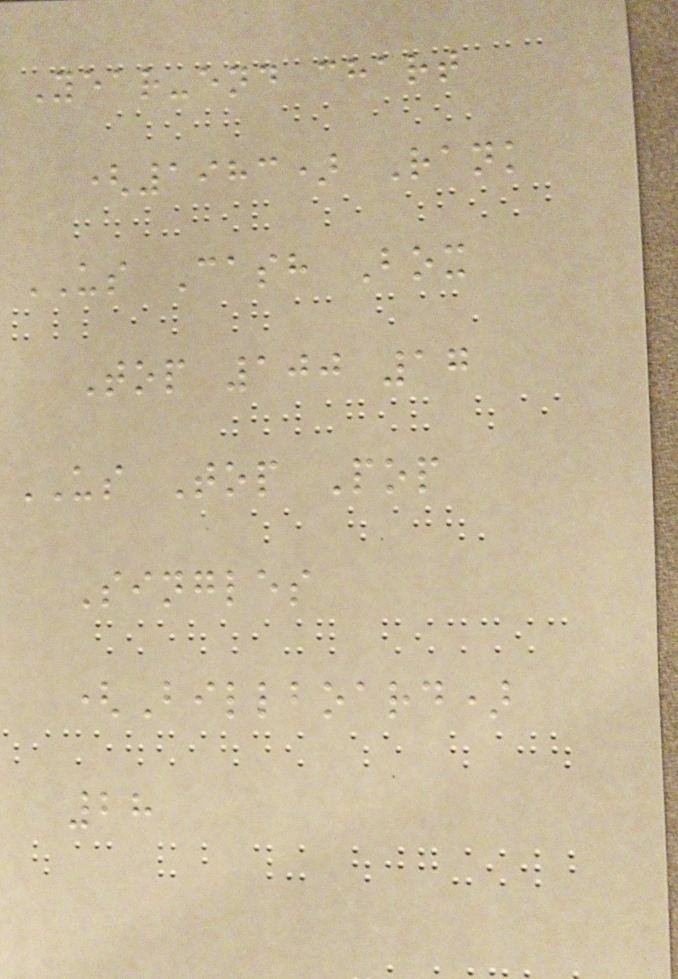Year-end chart
(1983) Rank
US Cash Box
Top 100 17
US Top Pop
Singles
(Billboard)
28
